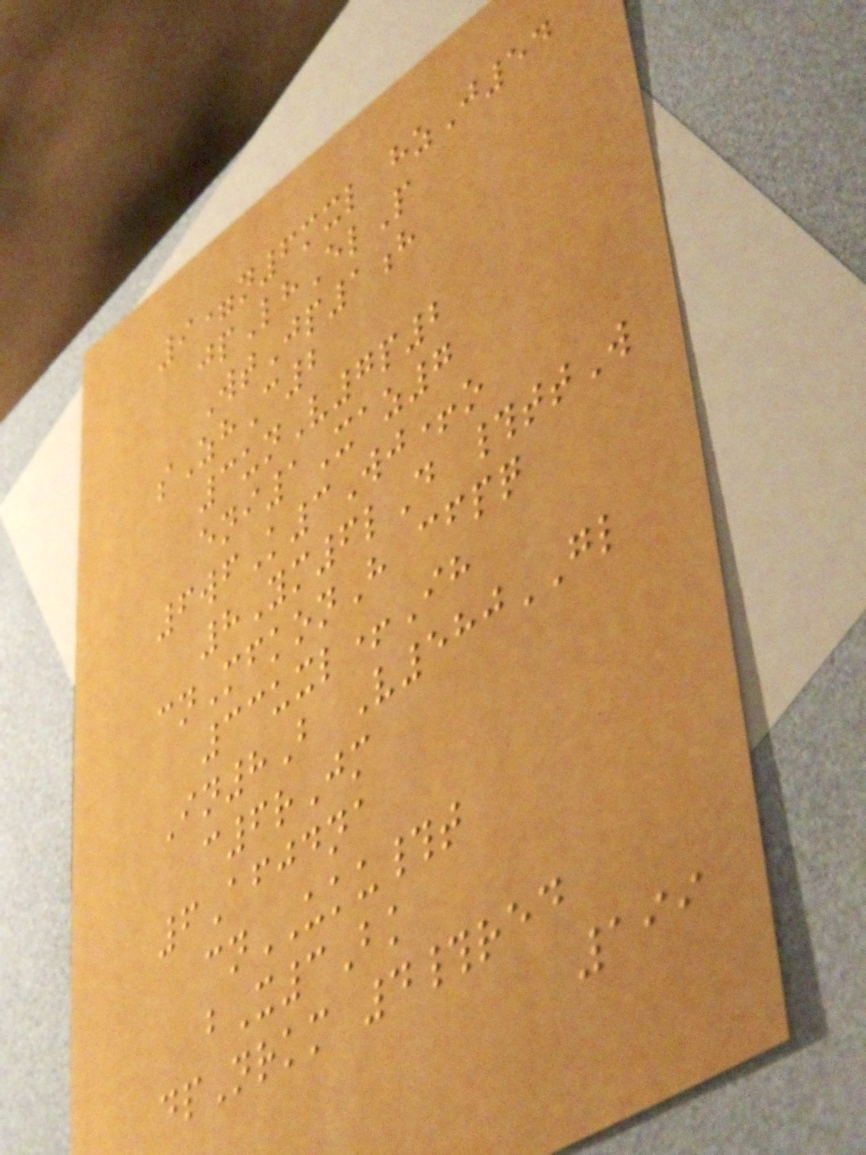9=n6mxl hzJ54
jpLhElP
WtJp1h
sZhC2
3unV7p2
eni1Xaz7
6wfK3Wj+o
8Ym6lD #ttW
cnMfkonH cfpq
33uxl+Ih
In8B V580GL
c6rJm
6Afjdna
cnUKU#t
bX3Bk
dpNrkm 4#red
199
